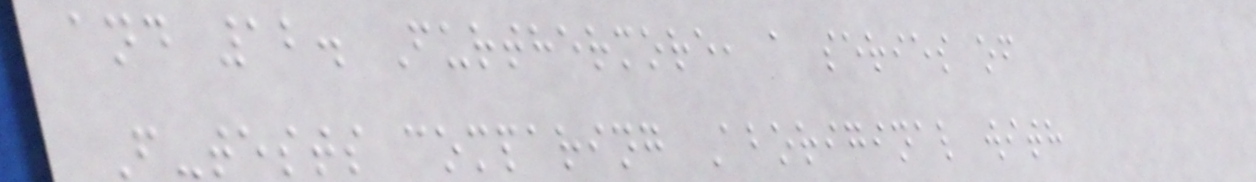and 12. Furthermore, a series of
F-tests comparing Aboriginal with
